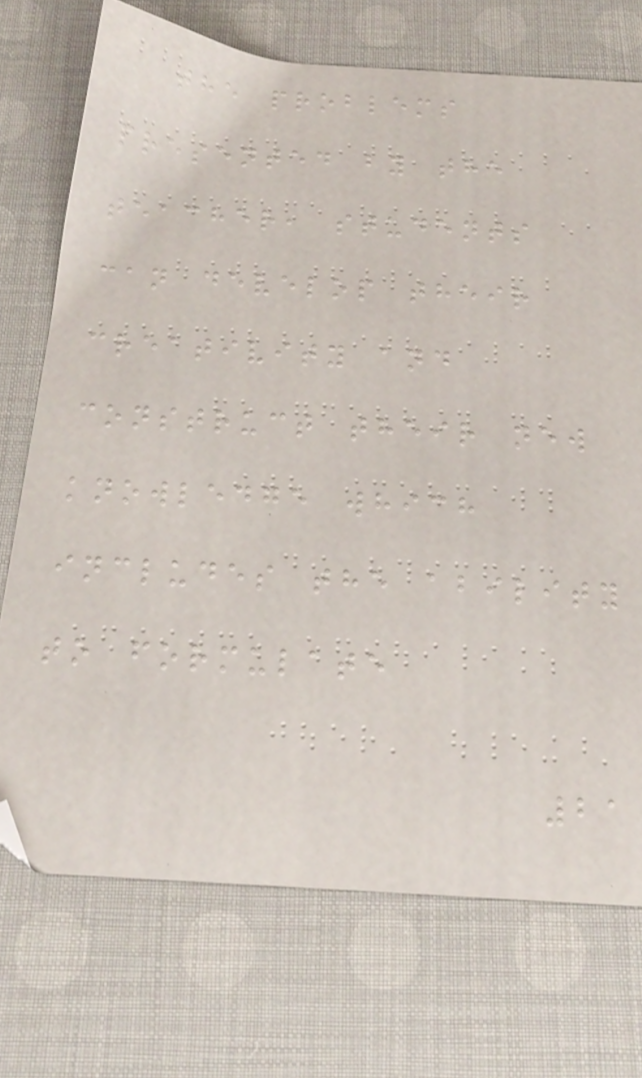the problems
presented by the
teacher, students
can develop their
creativity and
construct their new
knowledge which
includes the ability
to formulate
21
